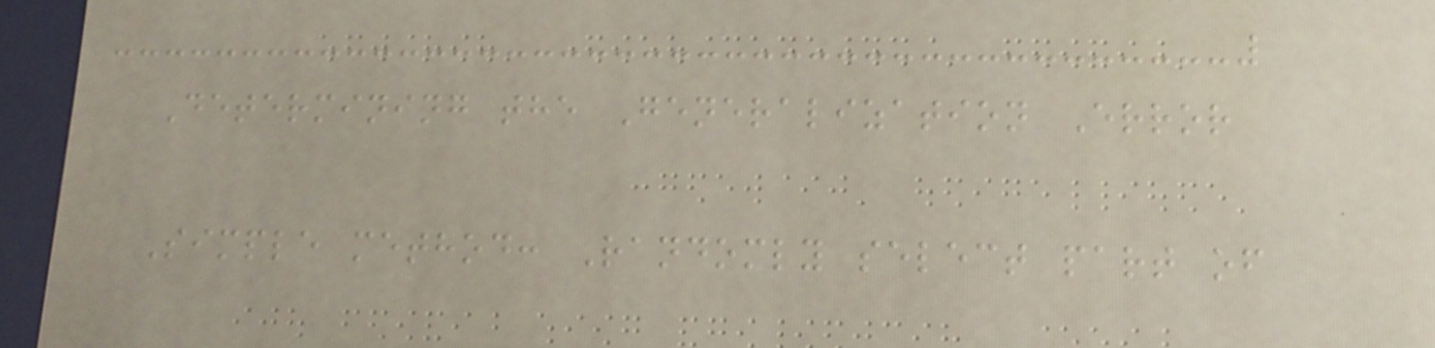Determining the Generalization Error
Simple method: Randomly select part of
